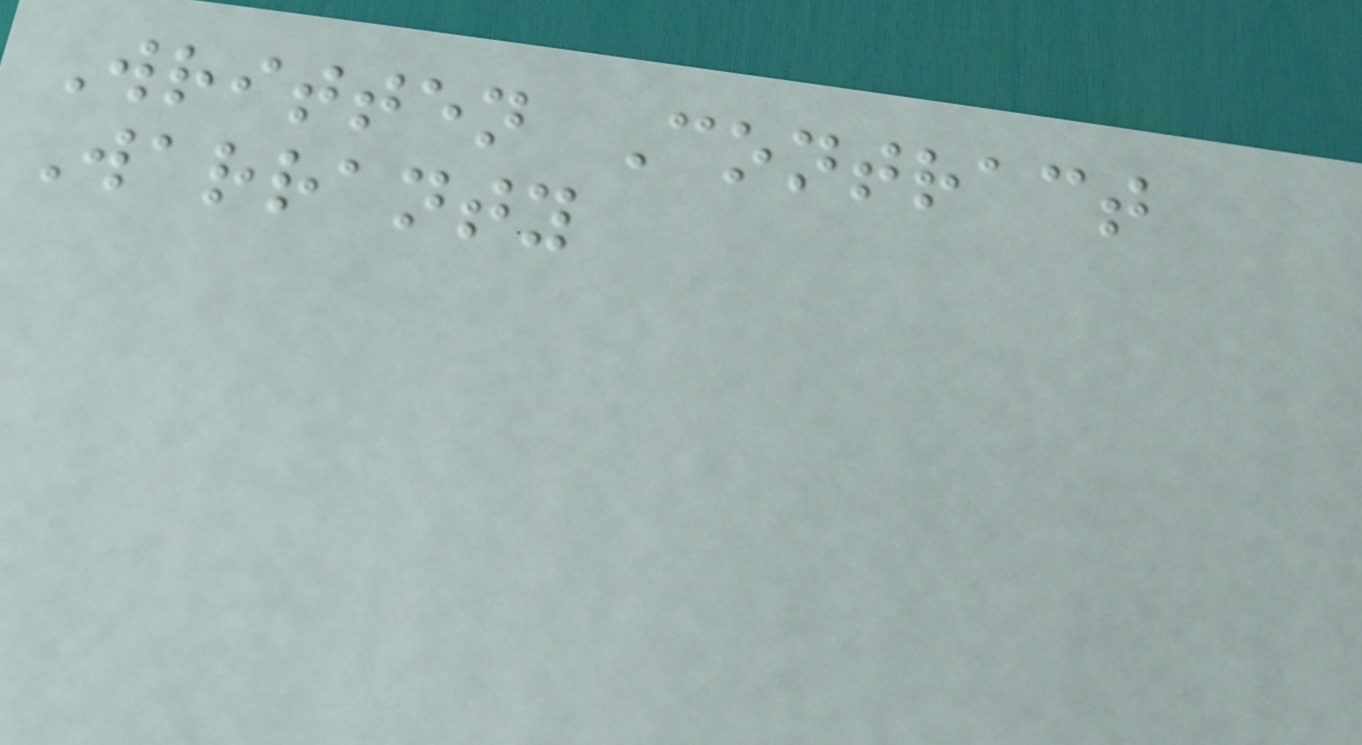Written Contract
Warranty
